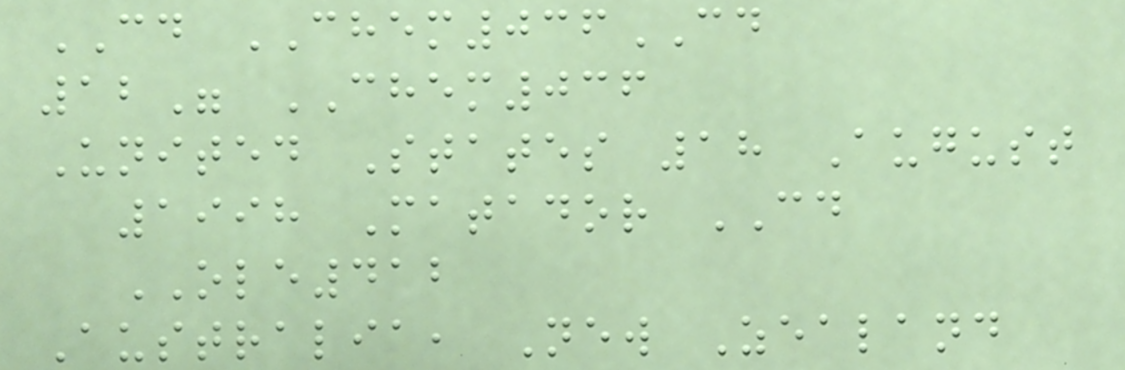CD CHEM036CD
12" CHEM036
United States 18 August
1998 Matador CD
OLE412
Australia, New Zealand
